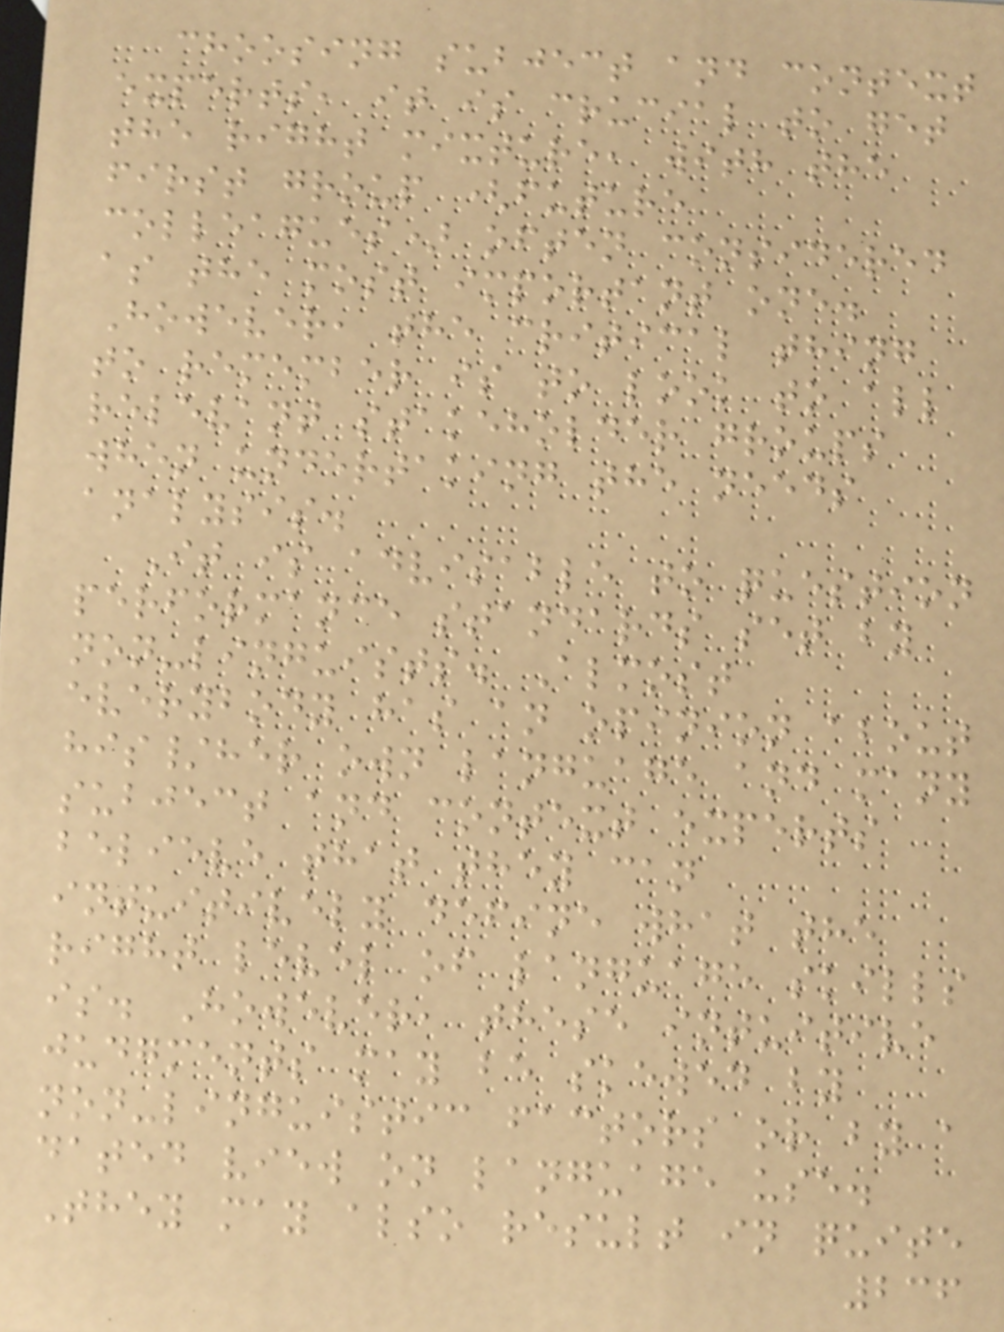choosing subject and context
experts, it is crucial to get
the right mixture, with the
first group (future
colleagues) often considered
as the most important one.
However, the critical thing
to remember is to look to all
relevant stakeholder groups
when undertaking the needs
analysis.
It is advisable to question
performance standards set by
non-linguists. Almost
everybody has an opinion about
his/her own language and many
subject and context experts
believe that they can
intuitively define what the
right level of language skills
is. However, these intuitive
judgments may be skewed by
non-linguistic factors or by a
dated view on language use.
They may also result in quite
236
